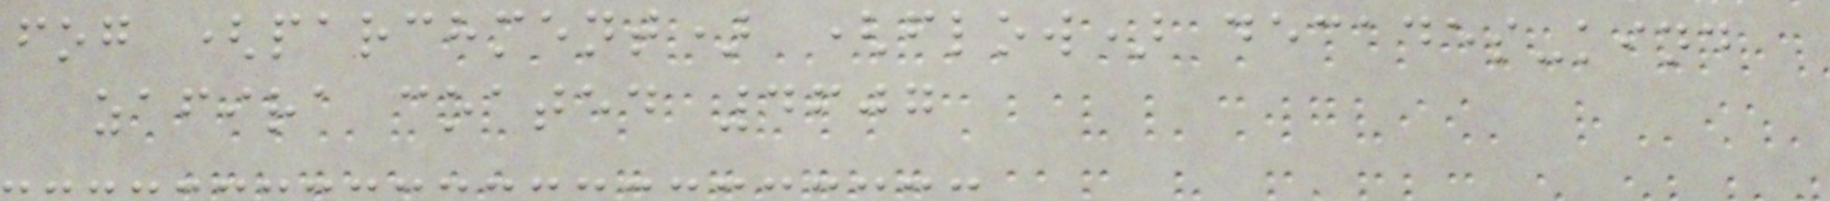fog (parchment) (flow) decades-kind
zafira coated 4607
